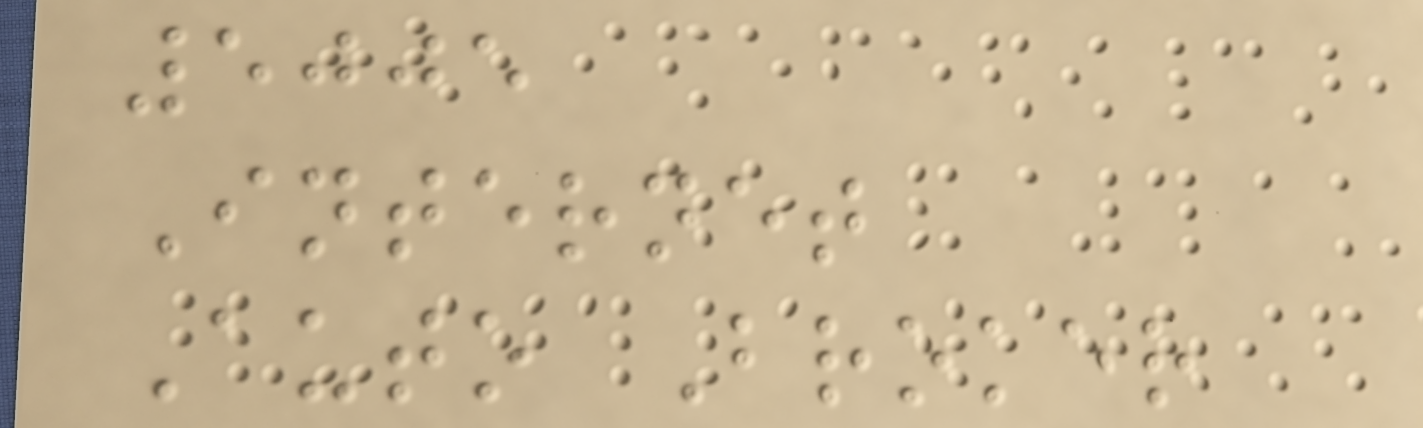5005
Internet
Auto Broker
